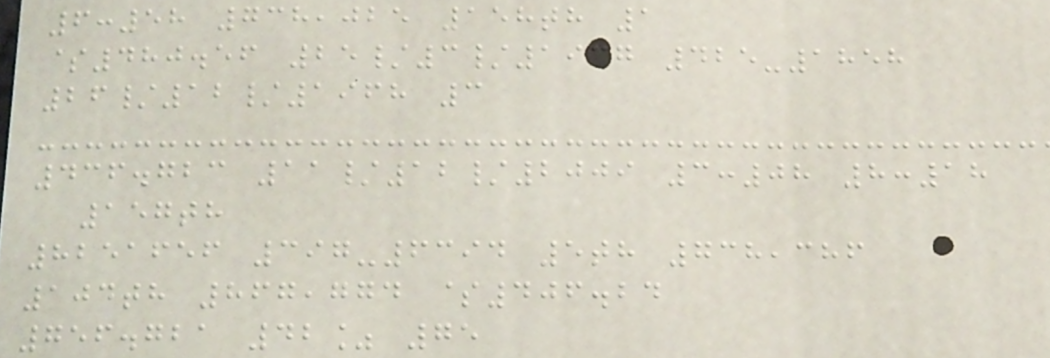6:58 738,025 158th 1
$480.56 25/3/1937 425-1858
26/12/1968 3
436.723 11/12/2009 3:08 8:18
157th
8251656 397-6394 5th 738,386
104th 867,774 $406.24
756.721 42% 75
